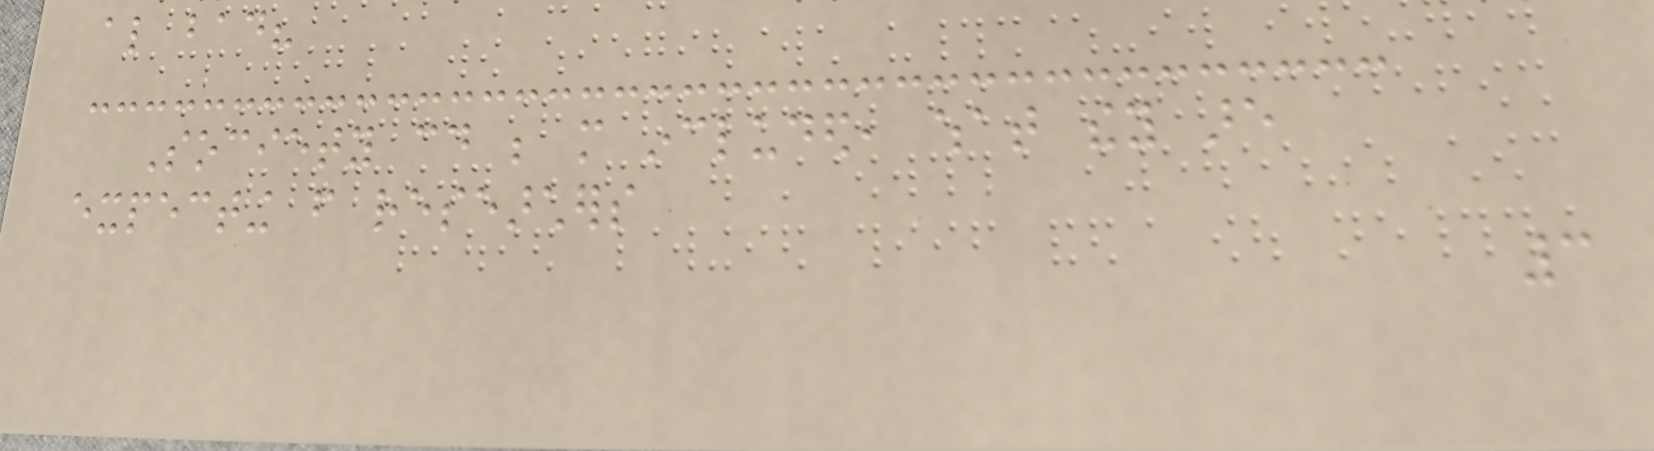also bad?
Society could be more included, what they are
expecting from researchers
3
